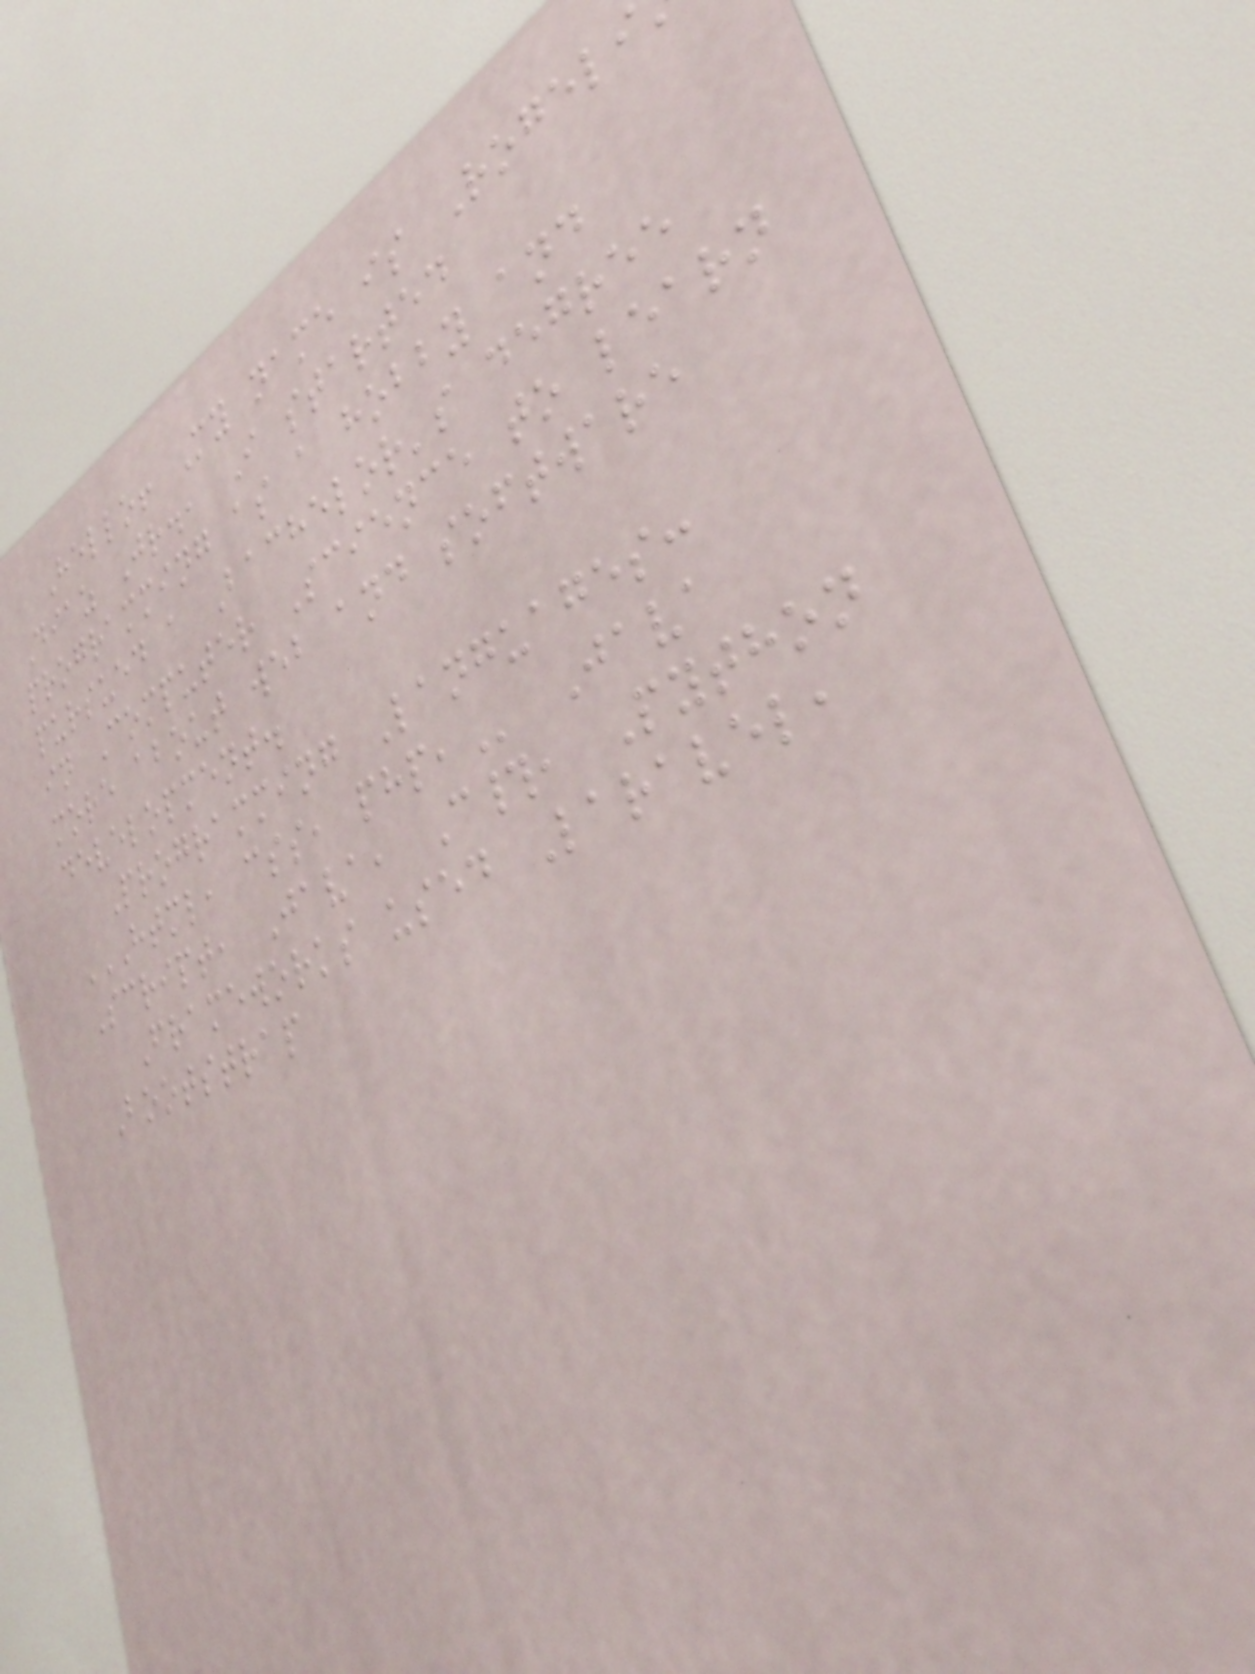Hello! My name is Rogeli
Diaz Jr., I started
programming as a hobby and
pursued a Bachelor's degree
in Computer Science to learn
more about web and software
development.
Programming Languages:
HTML, CSS, PHP, Java
Script, Java, C#, Python
Frameworks used Laravel,
Bootstrap
